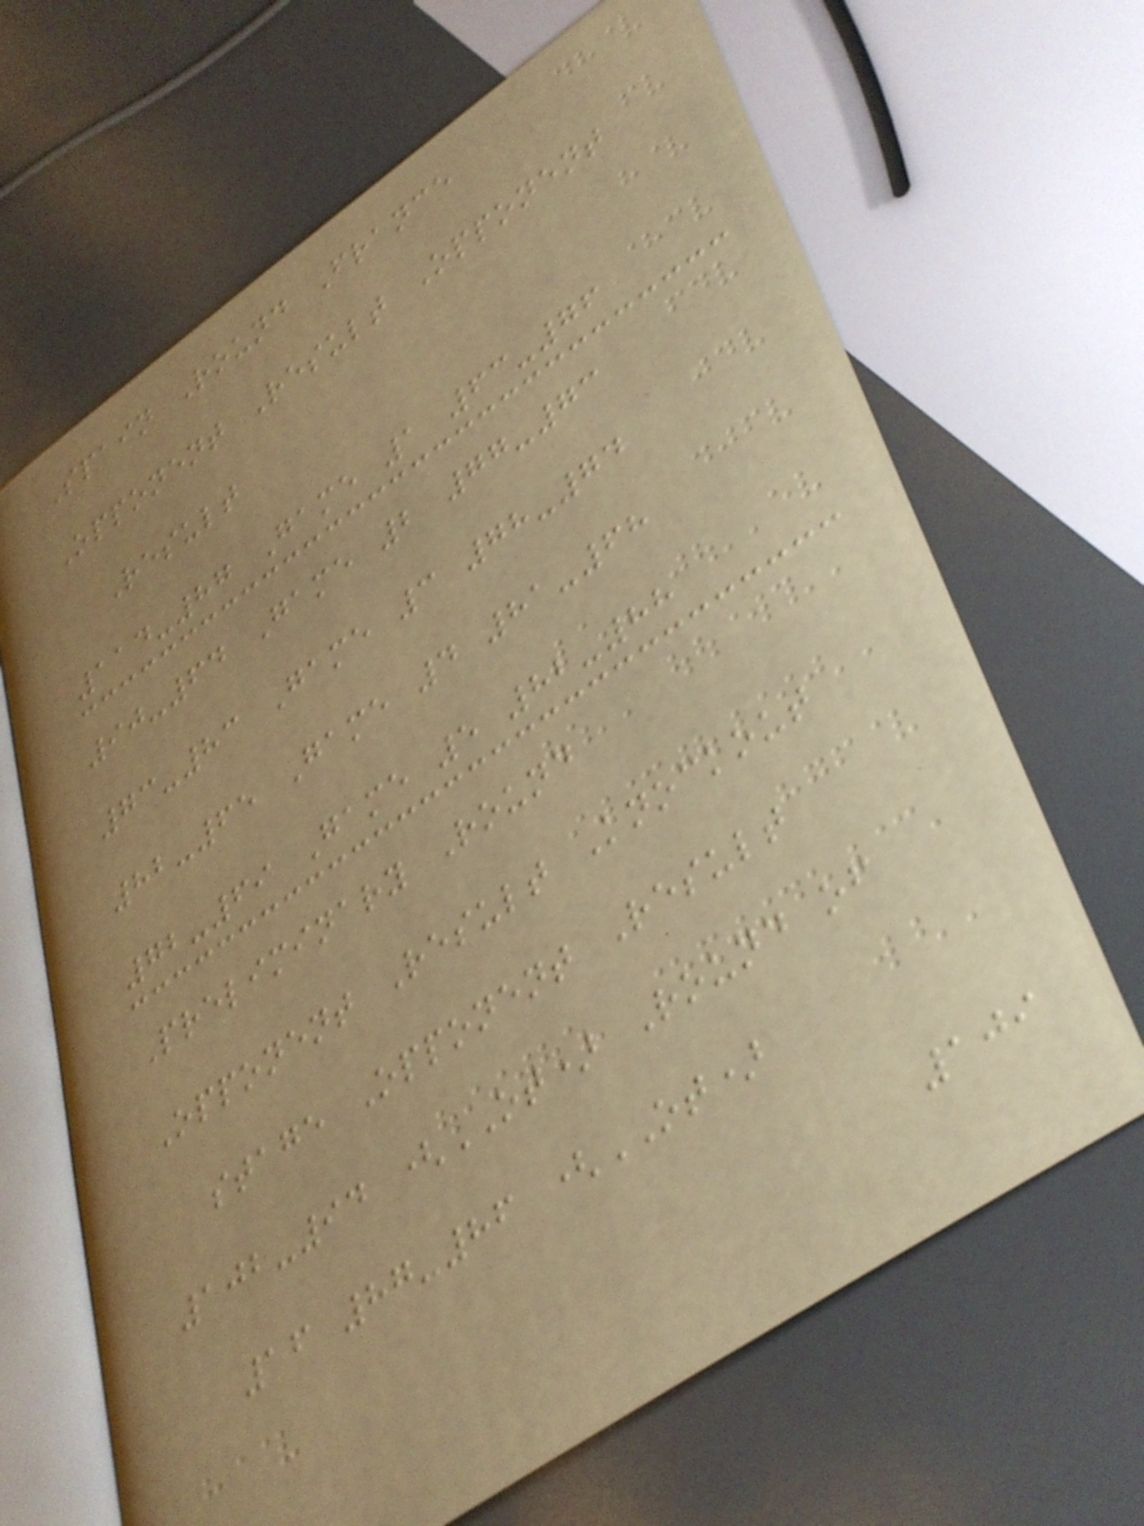Spain Round France
Opponent Result Opponent
Result
114-87 Game 1 63-76
90-64 Game 2 77-73
73-83 Game 3 78-74
82-65 Game 4 81-68
72-69 Game 5 82-88
Preliminary Round
Opponent Result Knockout
stage Opponent Result
102-94 (OT) Round of
16 87-86 (OT)
109
